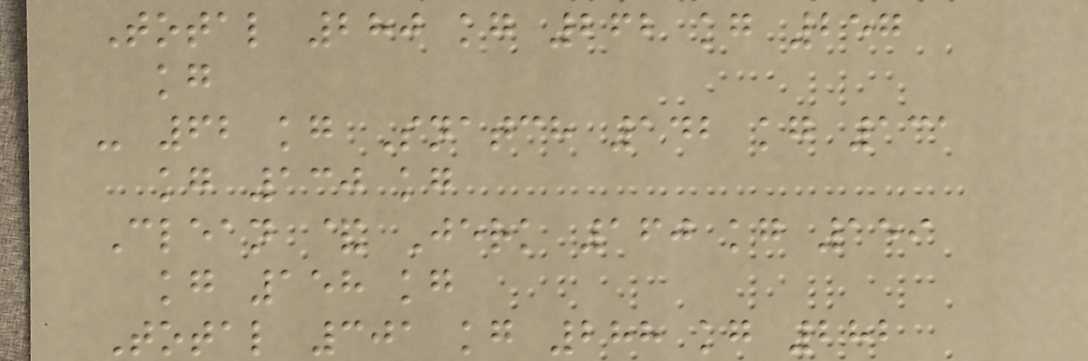Total 280 kg 262 kg 257
kg
- 62 kg Snatch 142 kg 131
kg 130 kg
Clean & Jerk 160 kg 159
kg 158 kg
Total 301 kg 288 kg 282
